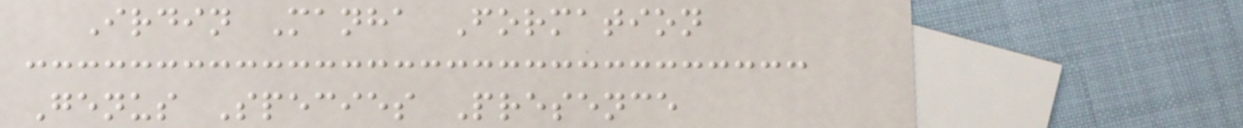Irdin Manha Formation
Genus Species Presence
